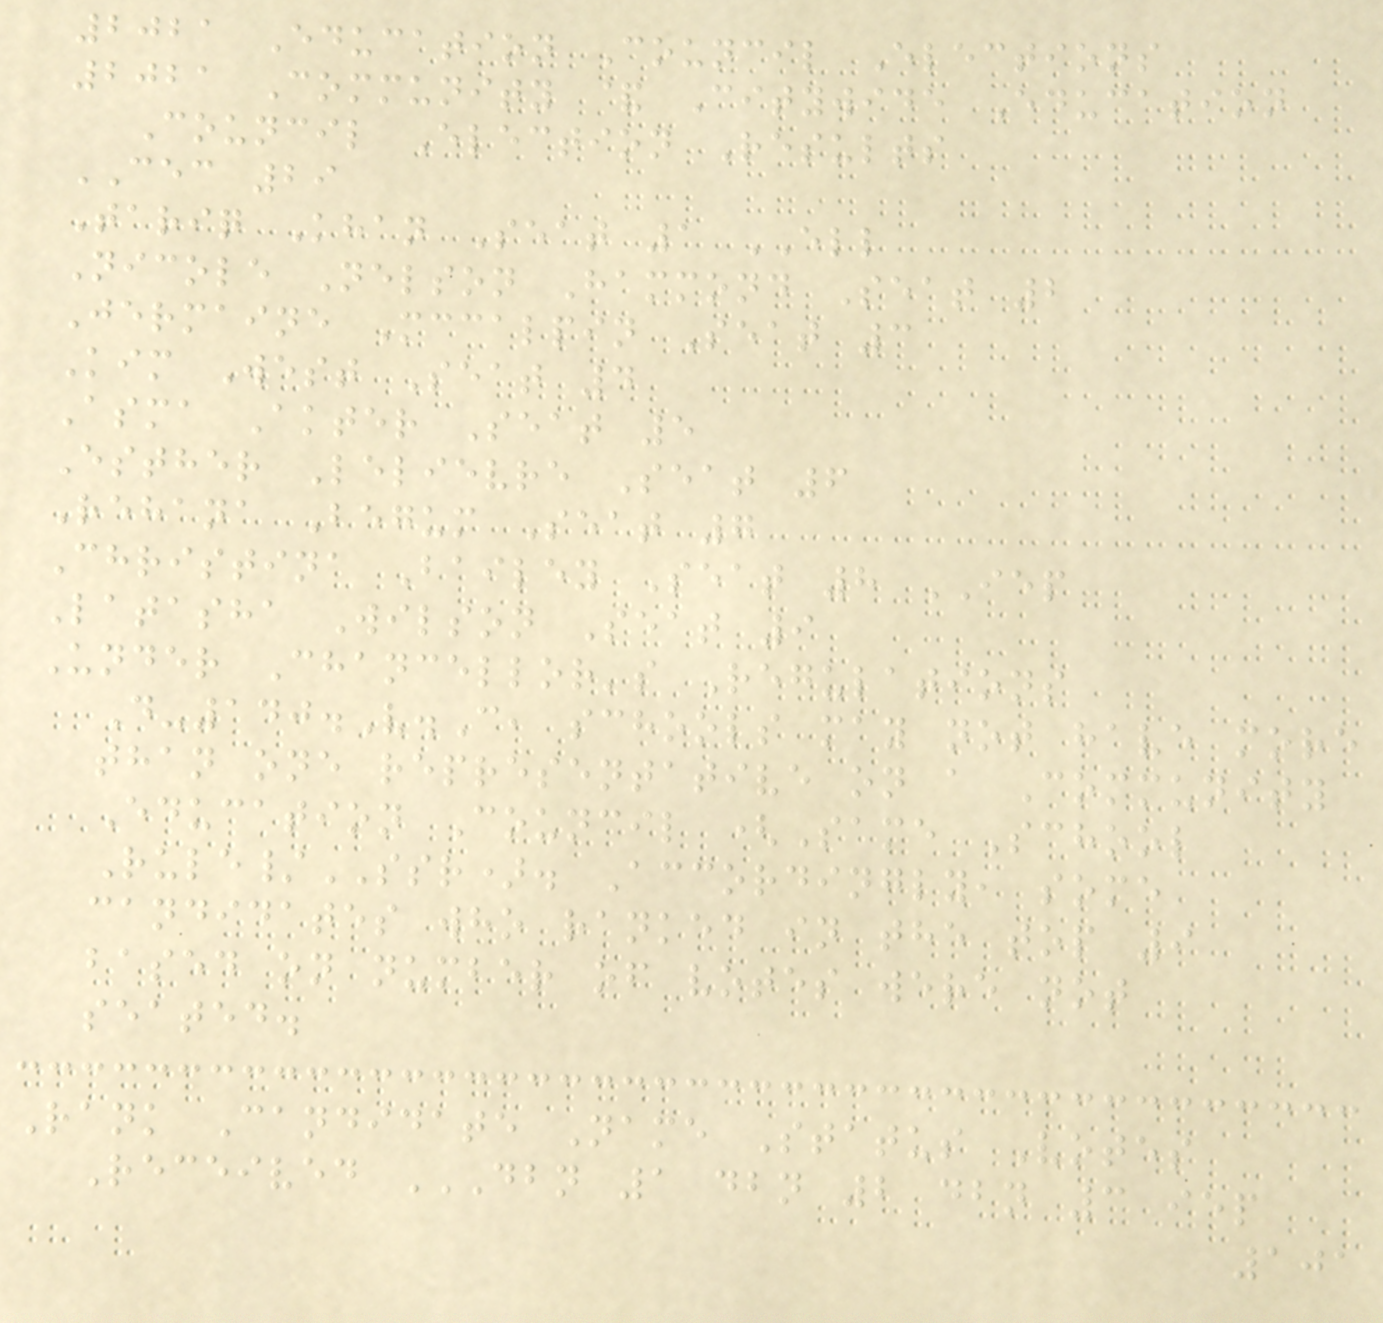2021 Education Council Elections
2021 Community & Citywide Education
Council Election Results
CEC 29
Tariq Khan Seat 1 ELL
Nicole Nelson Hammond Seat 2
Jermaine Mccalpin Seat 3
Kim West Seat 4
Asma Akter Seat 5
Esther Lelievre Seat 6
Rehana Begum Seat 7
Christina Bailey Seat 8 IEP
Latasha Wilson Seat 9
Under Chancellor's Regulations
D-140.V.C, schools may not have more
than one representative on a Community
Education Council (Same School
Rule/SSR). Accordingly, some
candidates who ranked in the top 9
based on number of votes were not
seated.
Rank Candidate Name Status Votes
Received DBN 1 DBN 2 DBN 3 IEP
101
